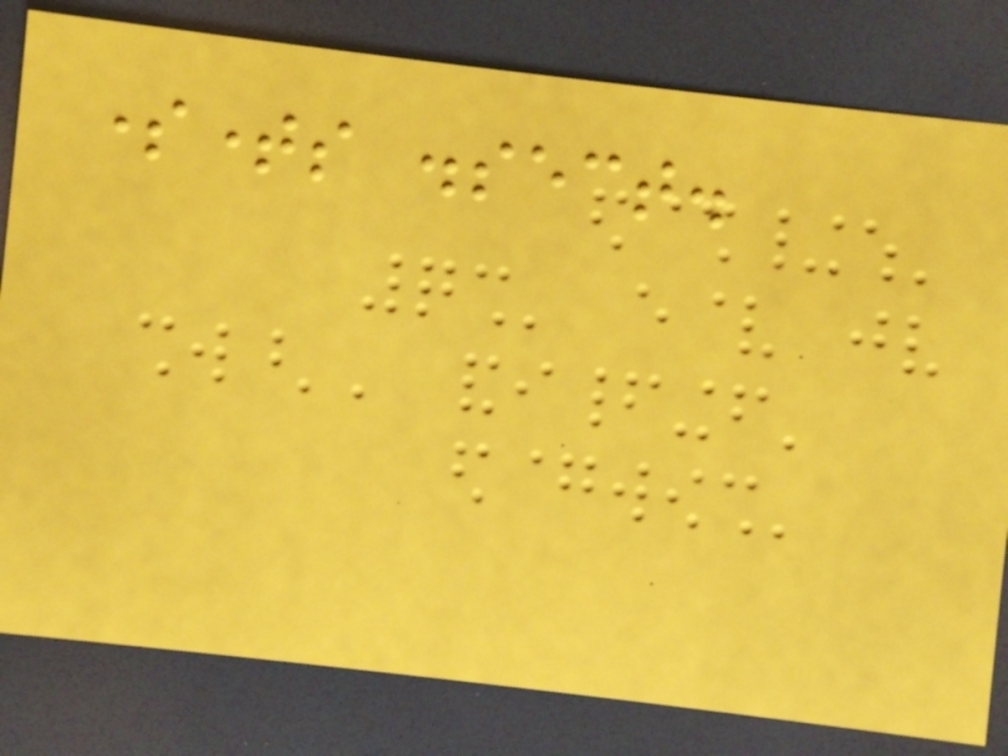sometimes dissect.
